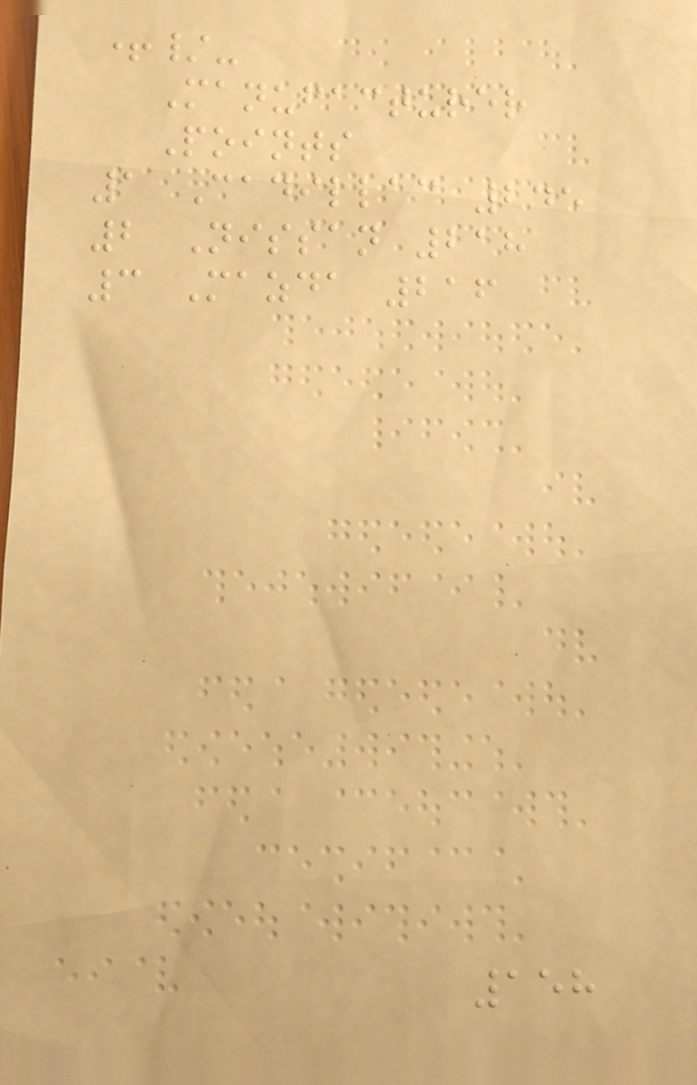+/-
Manufacturer
Points
1 Cadillac 245
2 Nissan 218
3 Mazda 216
158
